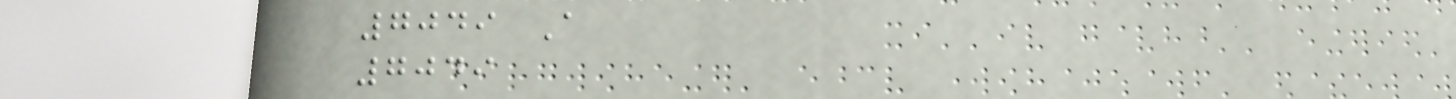7049 A
7049
